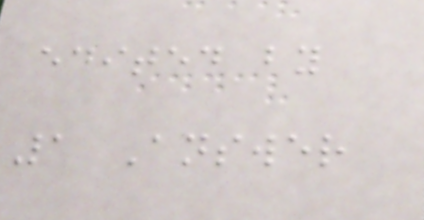edited by
1 Answer
